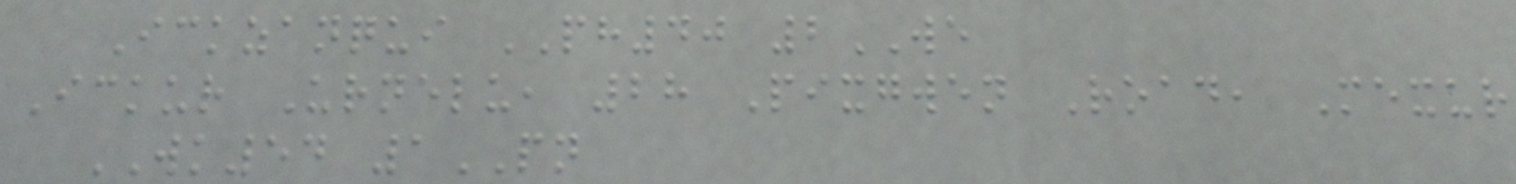Ickzanqui PH40 2WE
Ickur Urnelu, 28 Pixgwen Road, Mexur
WK54 1PN
